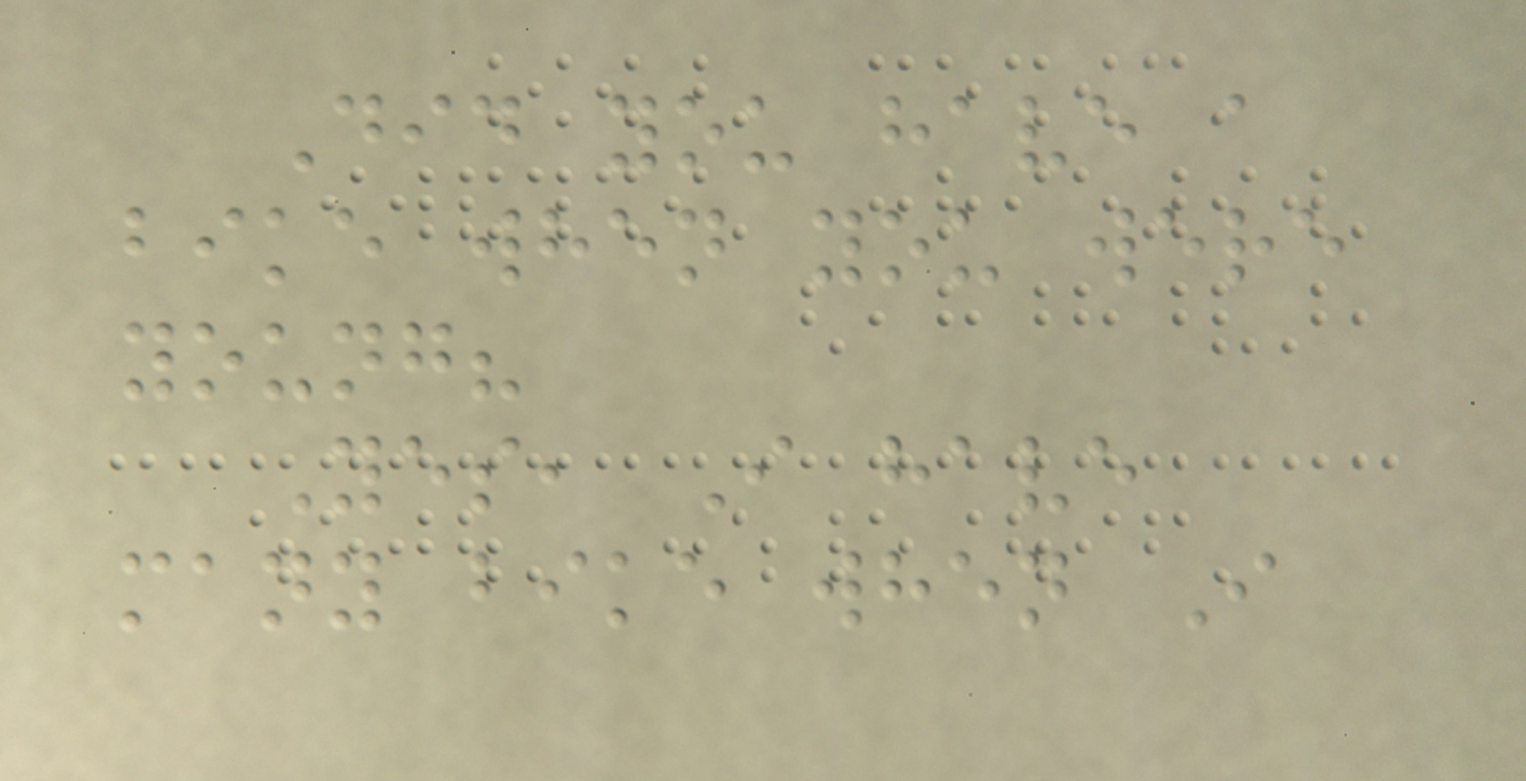Did you have a
bike when you were
young?
Yes, I have
many bike when I
